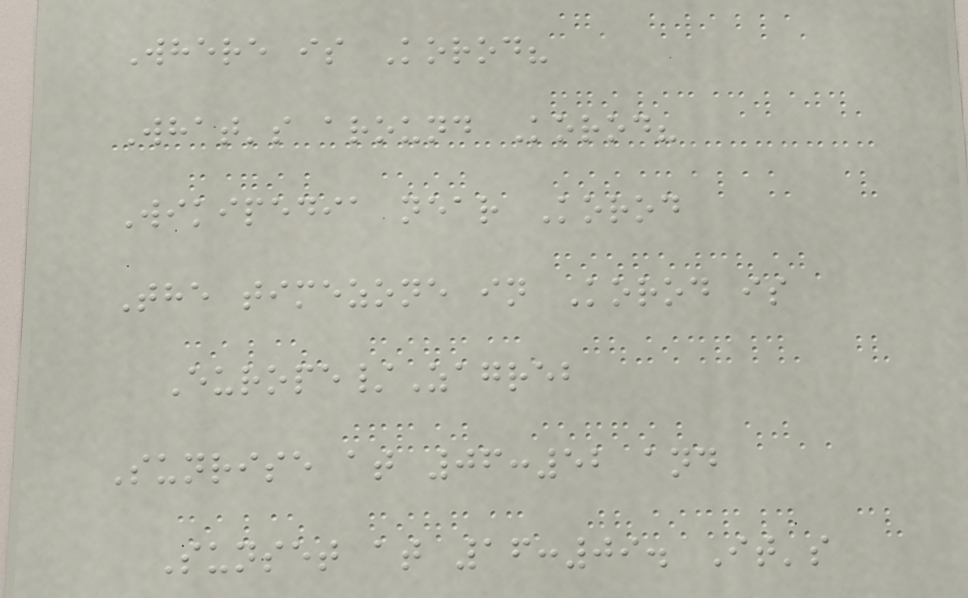Where is Korod?
What's around Korod?
Wikipedia near Korod
The timezone in Korod is
Europe/Zagreb
Sunrise at 06:52 and
Sunset at 16:09. It's
